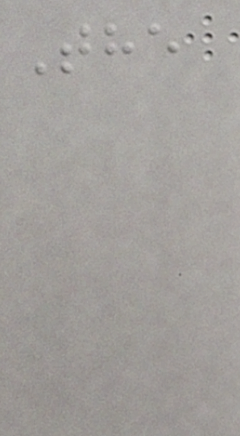The
